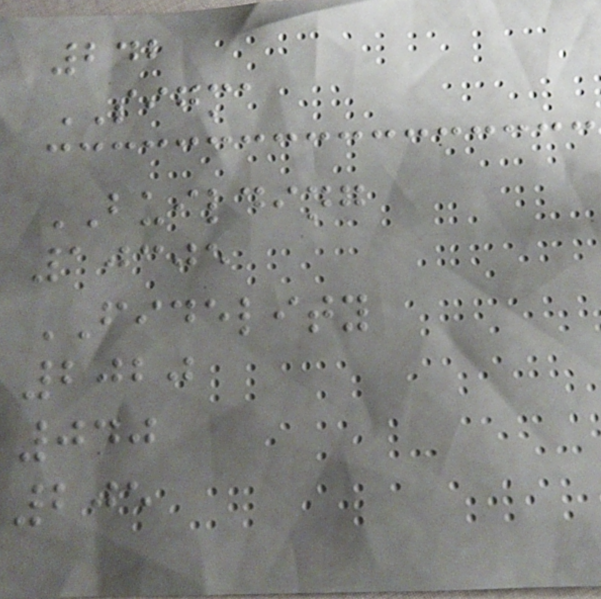242
SIGMA
BUILDING
10305
FIDELITY
2020
040
205
